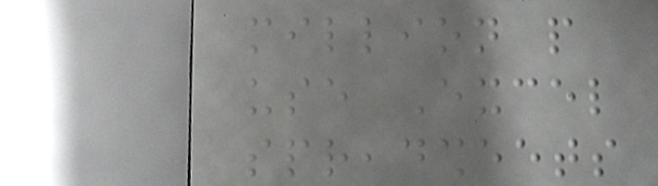million people
use Excel
spreadsheets
